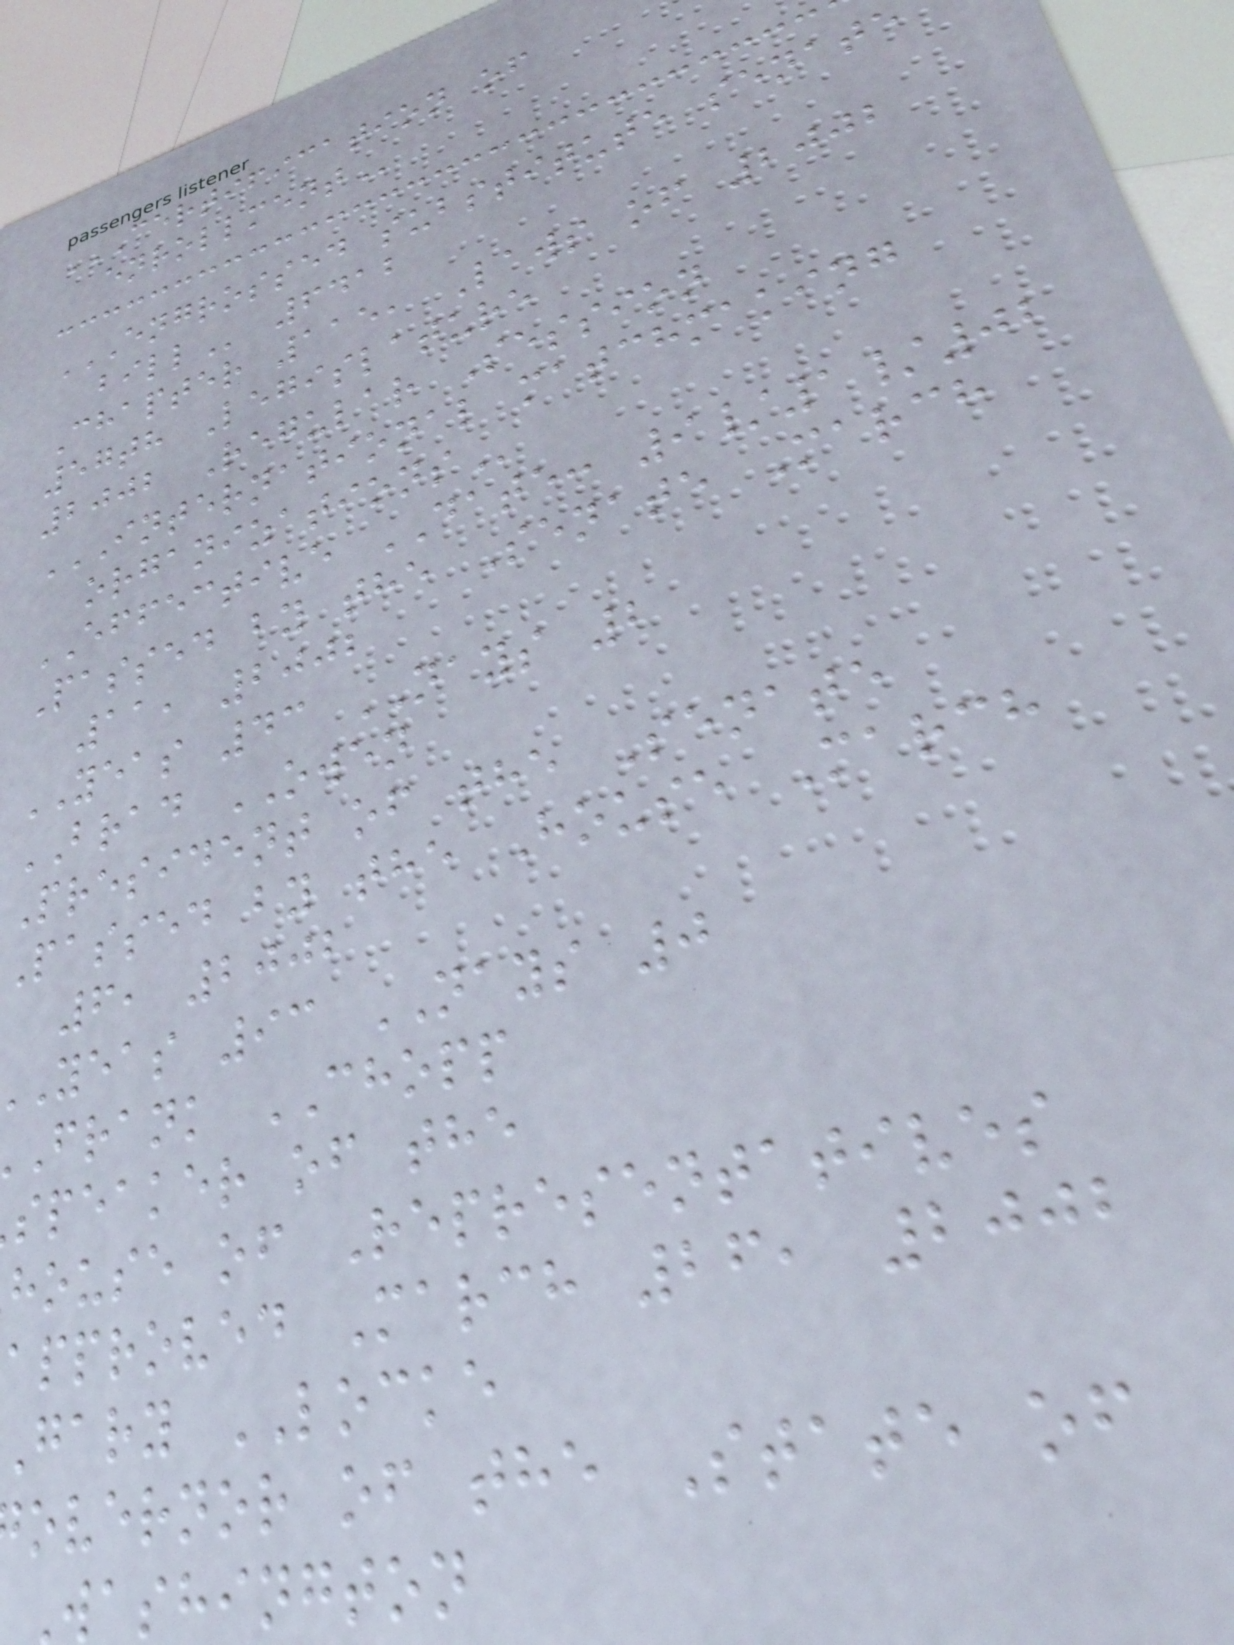CERTIFICATION OF
ENGROSSED SUBSTITUTE SENATE
6412
Chapter 115, Laws of 2002
57th Legislature
2002 Regular Session
INTERNATIONAL MATCHMAKING
EFFECTIVE DATE: 9/1/02
Passed by the Senate March
11, 2002
YEAS 43 NAYS 2
BRAD OWEN
President of the Senate
Passed by the House March
6, 2002
yeas 93 NAYS 0
frank CHOPP
speaker of the
house of Representatives
approved March 26, 2002
gary LOCKE
overnor of the State of
Washington
